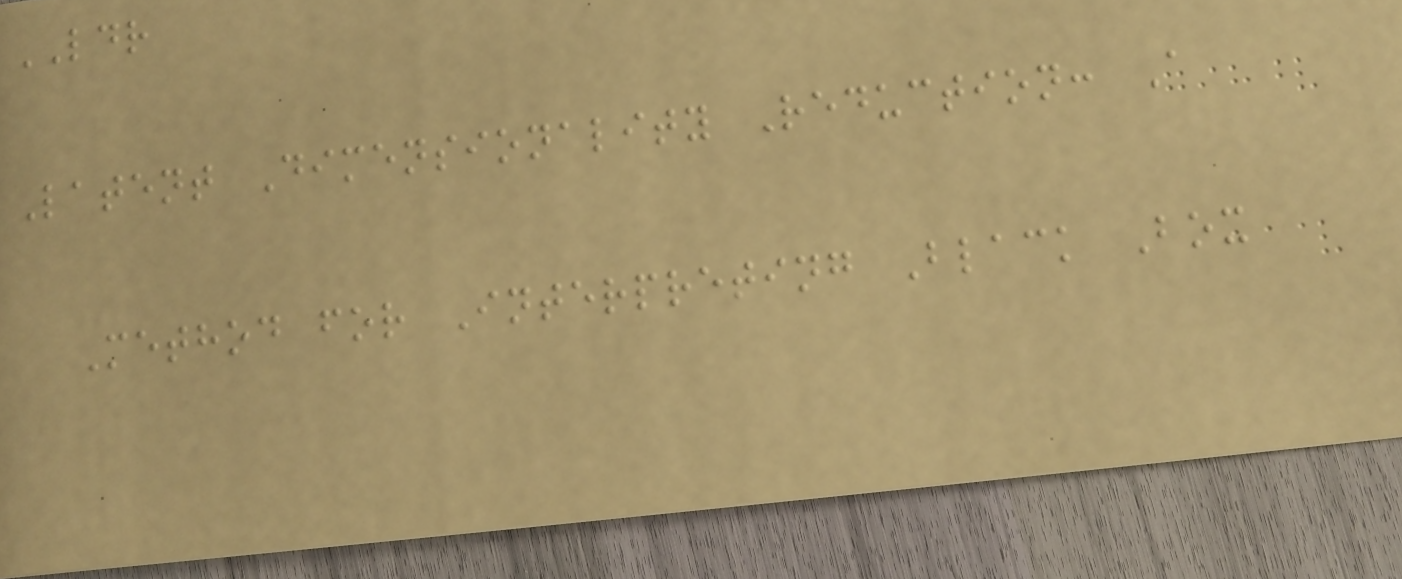LDR
Latent Dimensionality Reduction: A
Method for Interpreting Black Box
